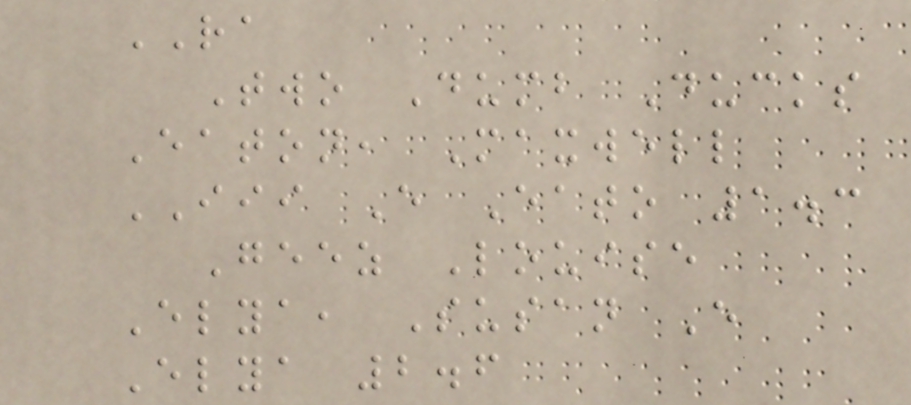RA
Two Dumb Ducks
Eaton, Maxwell
III E Eato 1.3
Geez Louise
Elya, Susan E
Elya 2.6
